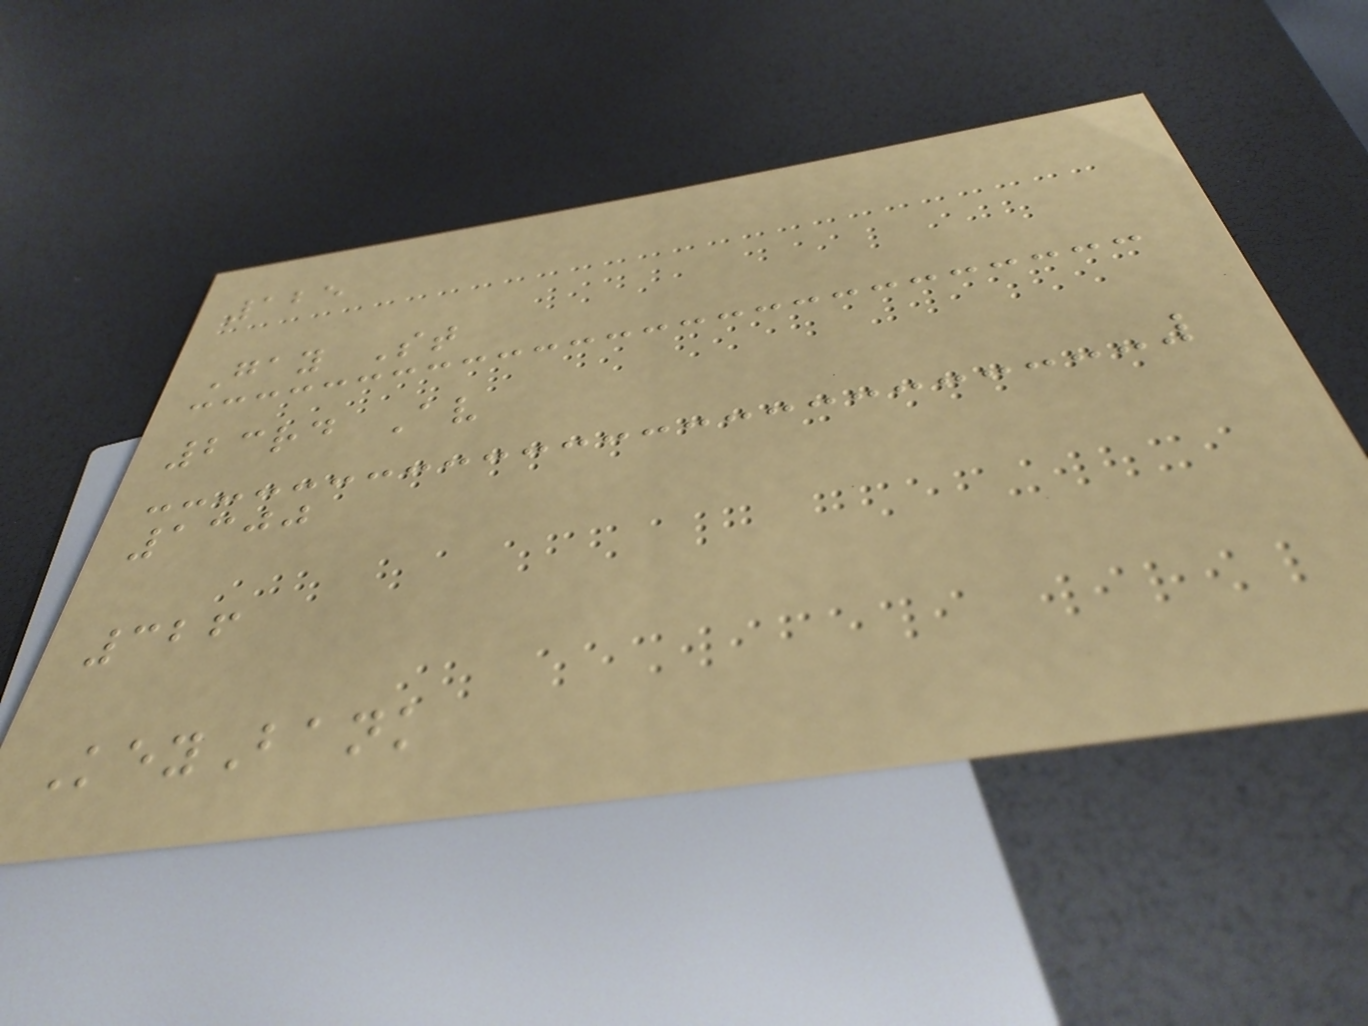125
Gay St
23rd Av
1300
326
KeyBank
